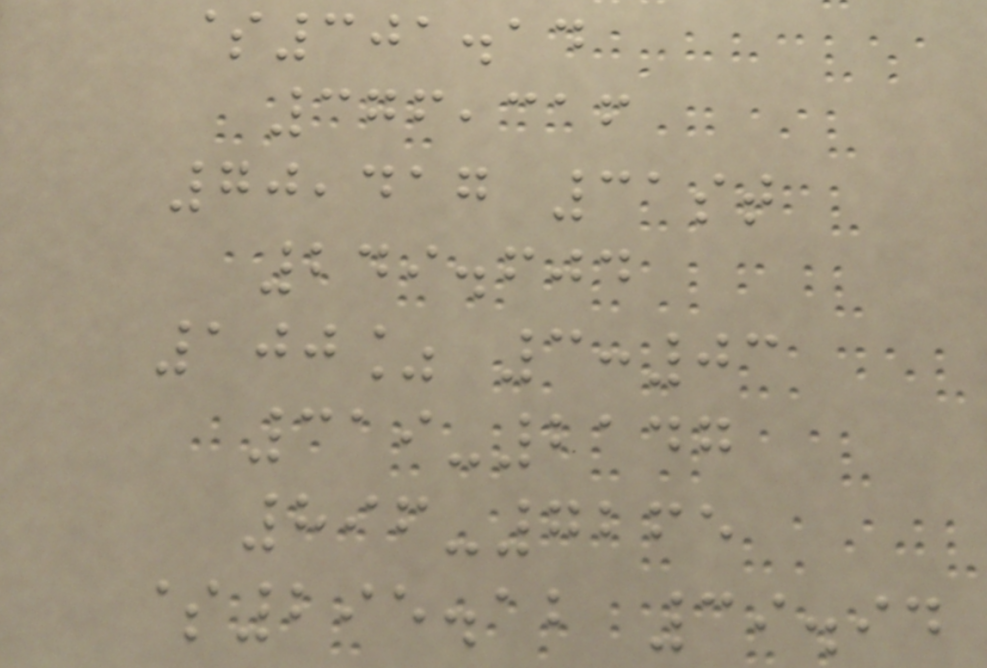$301.14
376,316
70,417 31st
249.604
100% 3:03
319-2147
896-7265
$295.12 39.94
